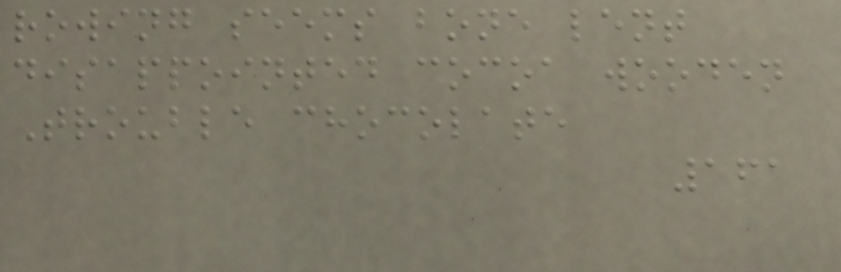rowing seems bone lent
disappointed cocoa wooden
Trouble chocolate
161
